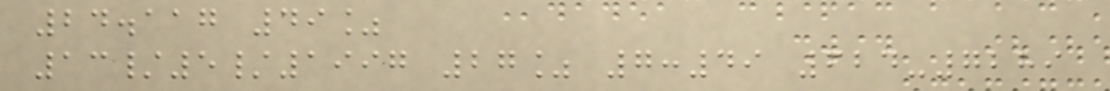24.117 49%
13/5/1997 27% 7:49 624-7289
